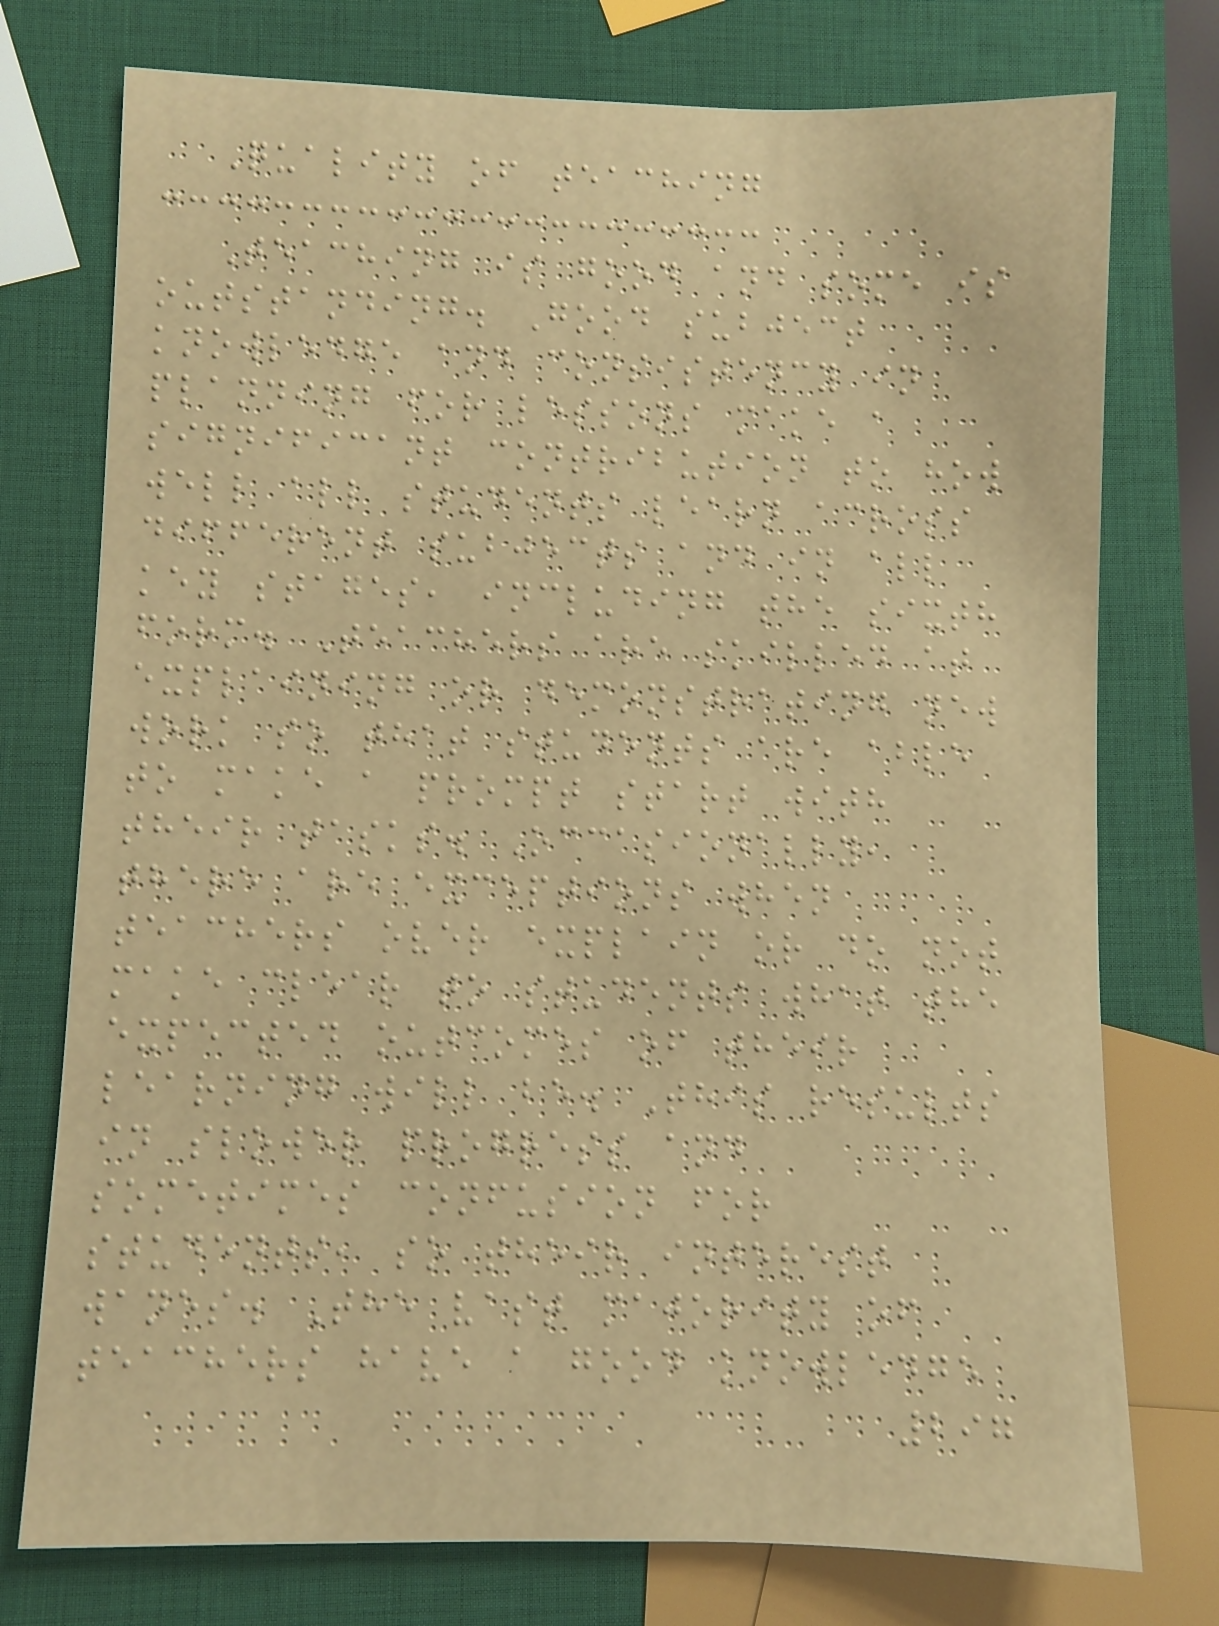Quality of teaching
Teaching is good and some is
outstanding. Good subject
knowledge and consistency in
planning for lessons make a
significant contribution to how
well all students learn across
different subjects and in all
key stages, including the sixth
form. Teachers are skilled at
explaining or demonstrating new
work so that students are able
to make a prompt start with
their tasks. Occasionally,
there are exceptions when
teachers over explain or do not
make clear to students what the
expected outcomes of their
learning will be. This results
in slower progress and
sometimes confusion for
students, so their interest
wanes. The vast majority of
teachers have a good knowledge
297
